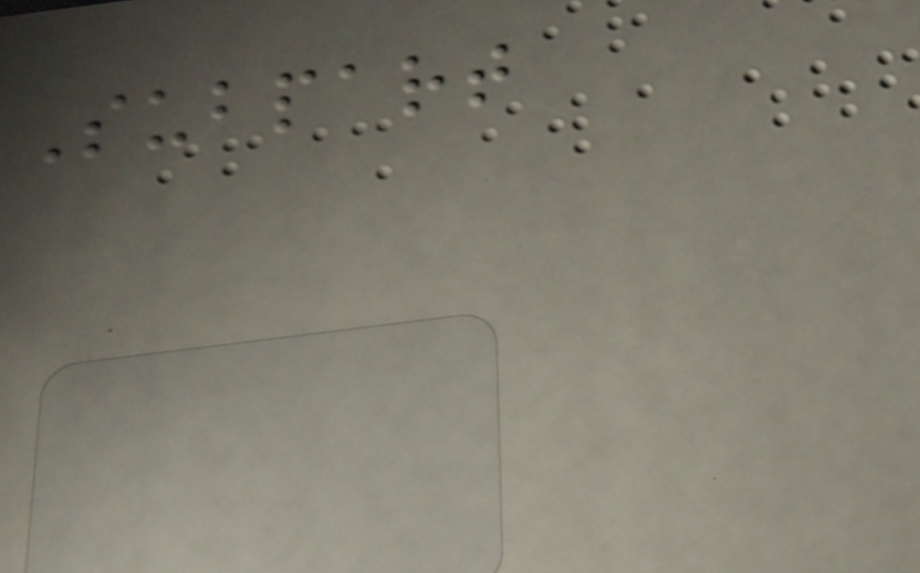Subpart
